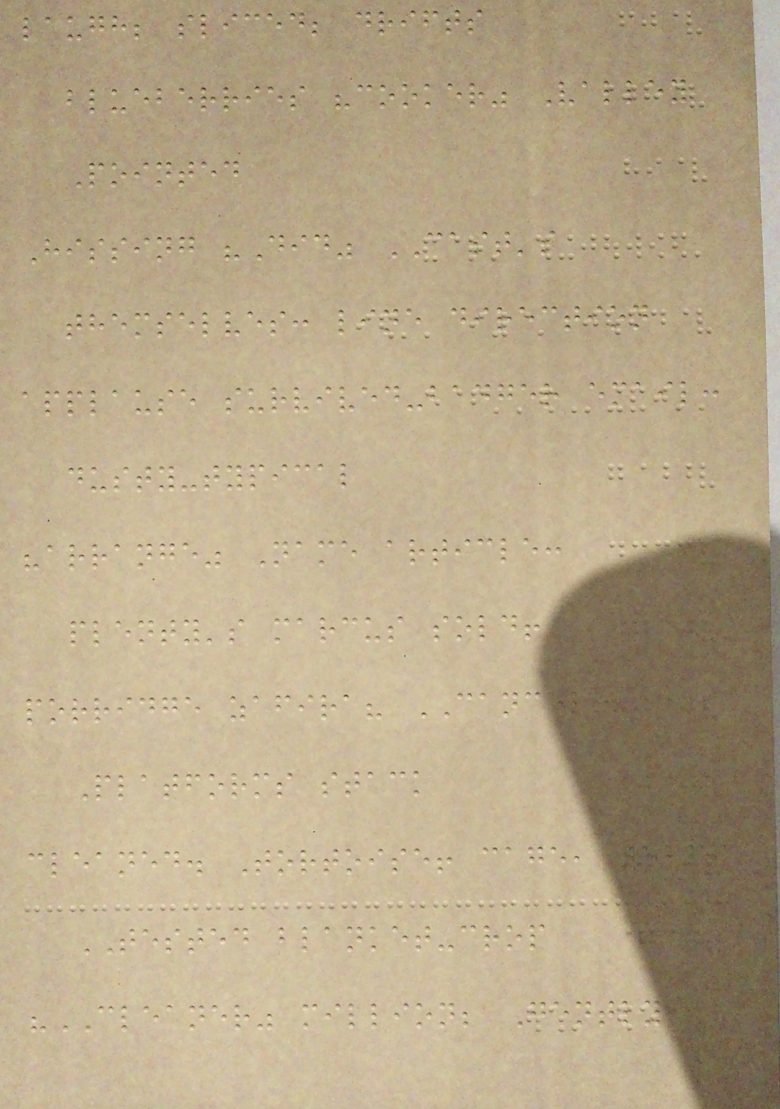laugh; sliced; drifts
blueberries "cooker" Valley
Pointed
Hissing "Did" CAST's
themselves: line direction
applause survived-badger email:
dusty-typical
"arrange" Name article:
plenty's marcus sold!
porridge zafira? CANCEL!
Platforms stack
cleaned. Tortoise! cage, 5869
TESTED blanket-crop
"CLEANER" million; Gently,
